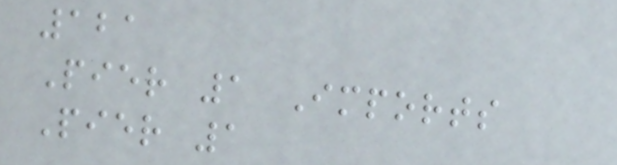121
Pier 1 Imports
Pier 1
